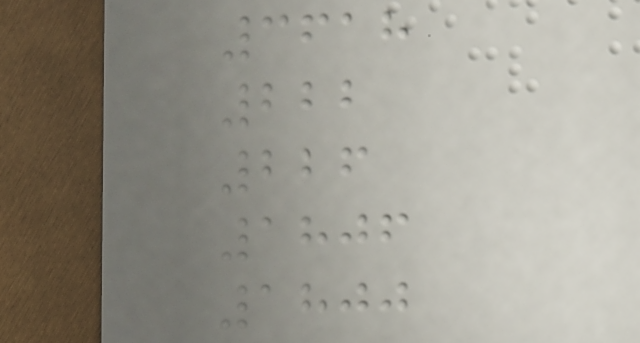3618
222
226
1806
1800
